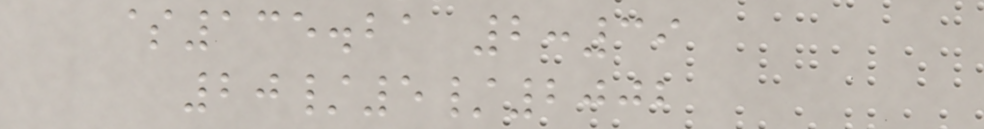$135.21 2:39
20/5/2002
